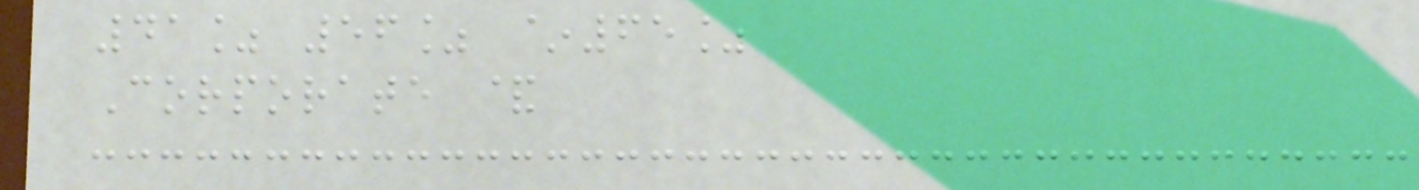41% 56% ~65%
Corporate &
